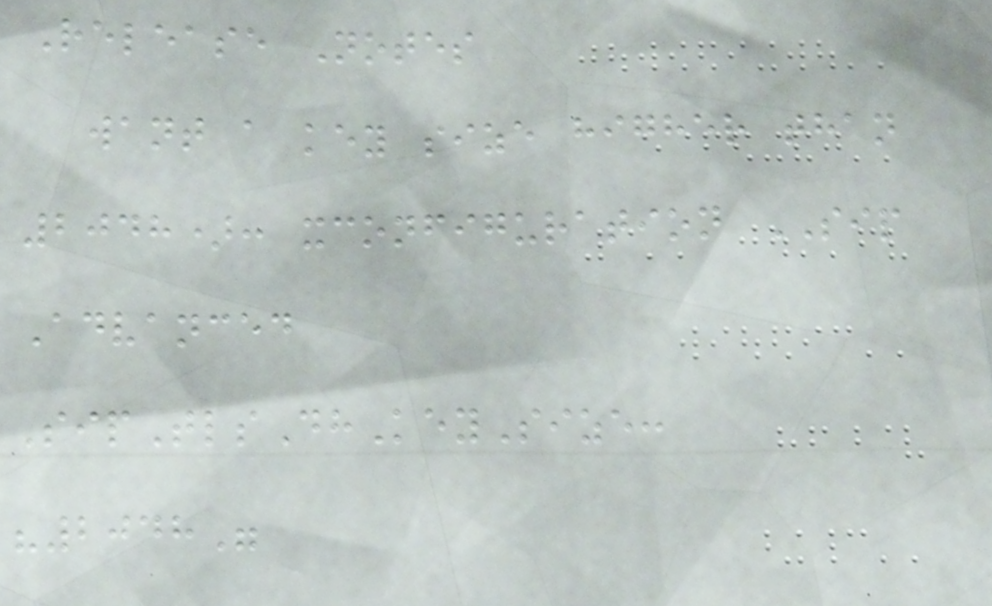Release Notes
want a key size higher than
2048): xconfiguration SIP
Advanced
SipTlsDhKeySize:
"2048"
